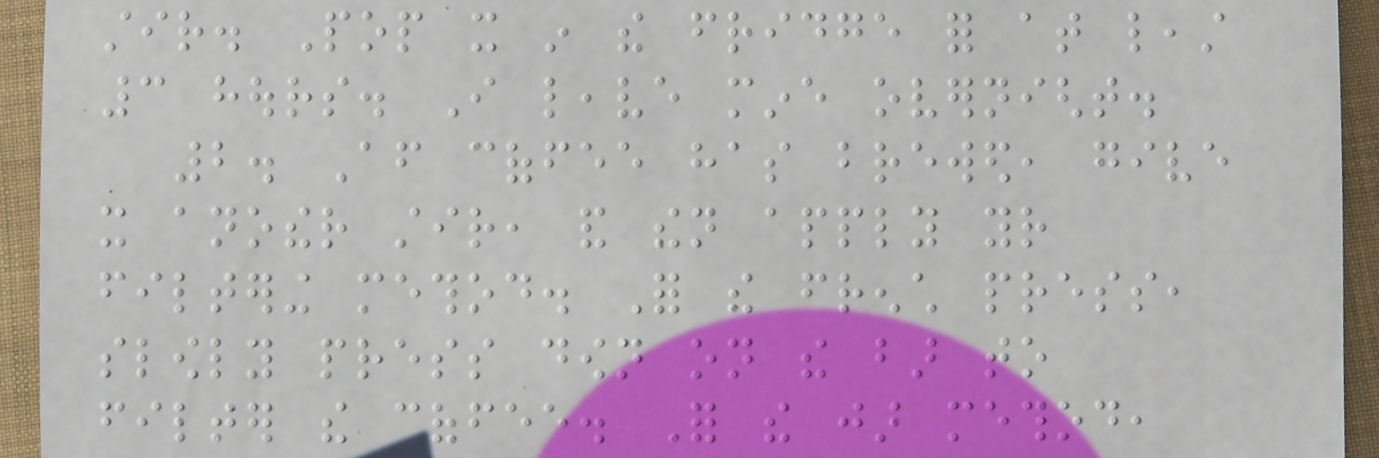stir. Pop it in the fridge for at least
3 hours. I leave mine overnight.
2. After coffee has brewed, give
it another stir, and then apply your
filtering method. For the french press,
slowly press down on the bar to
filter the coffee. For the jar method,
